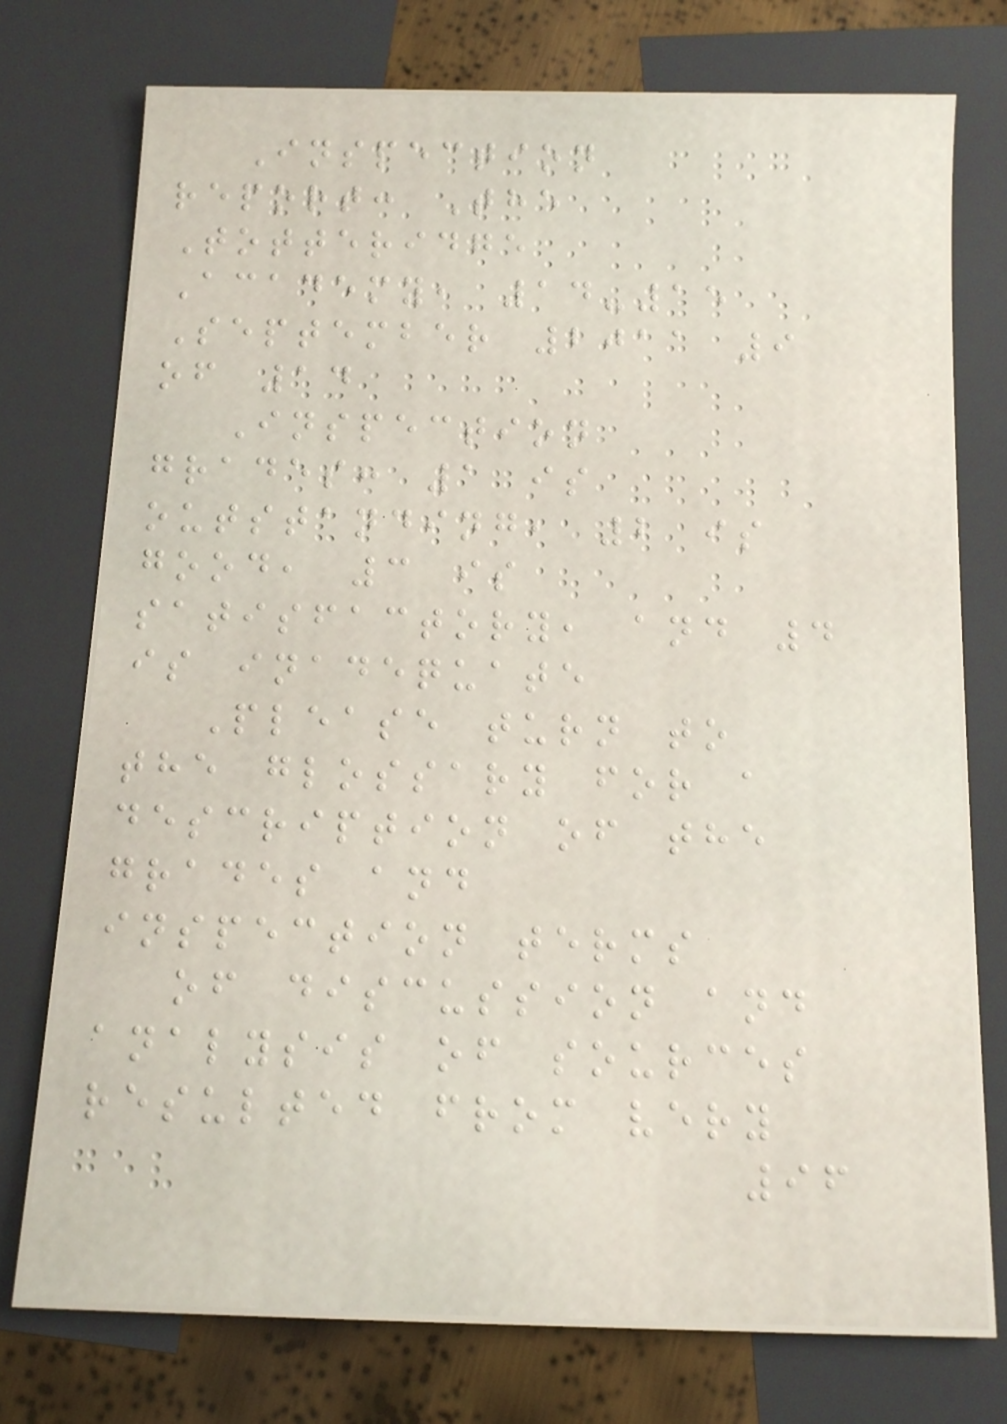Inspection
report: The
Totteridge
Academy, 14-15
September 2011 9
of 14
Inspection
grades: 1 is
outstanding, 2 is
good, 3 is
satisfactory, and 4
is inadequate
Please turn to
the glossary for a
description of the
grades and
inspection terms
of discussion and
analysis of sources
resulted from very
96
